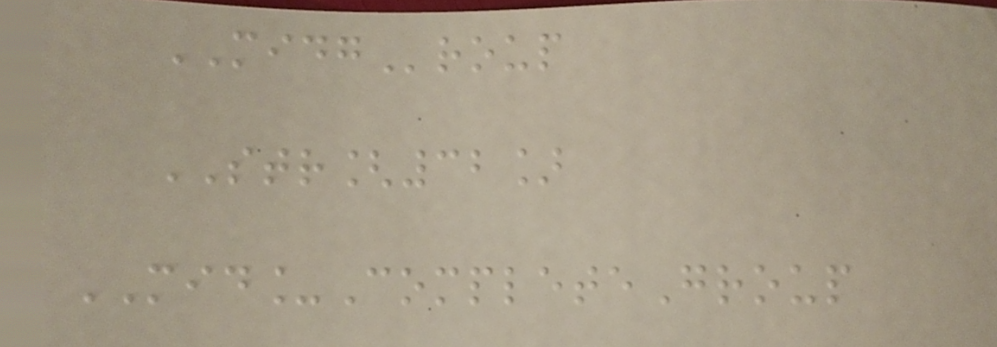MIDGroup
STR[32]
MID_CompleteGroup
